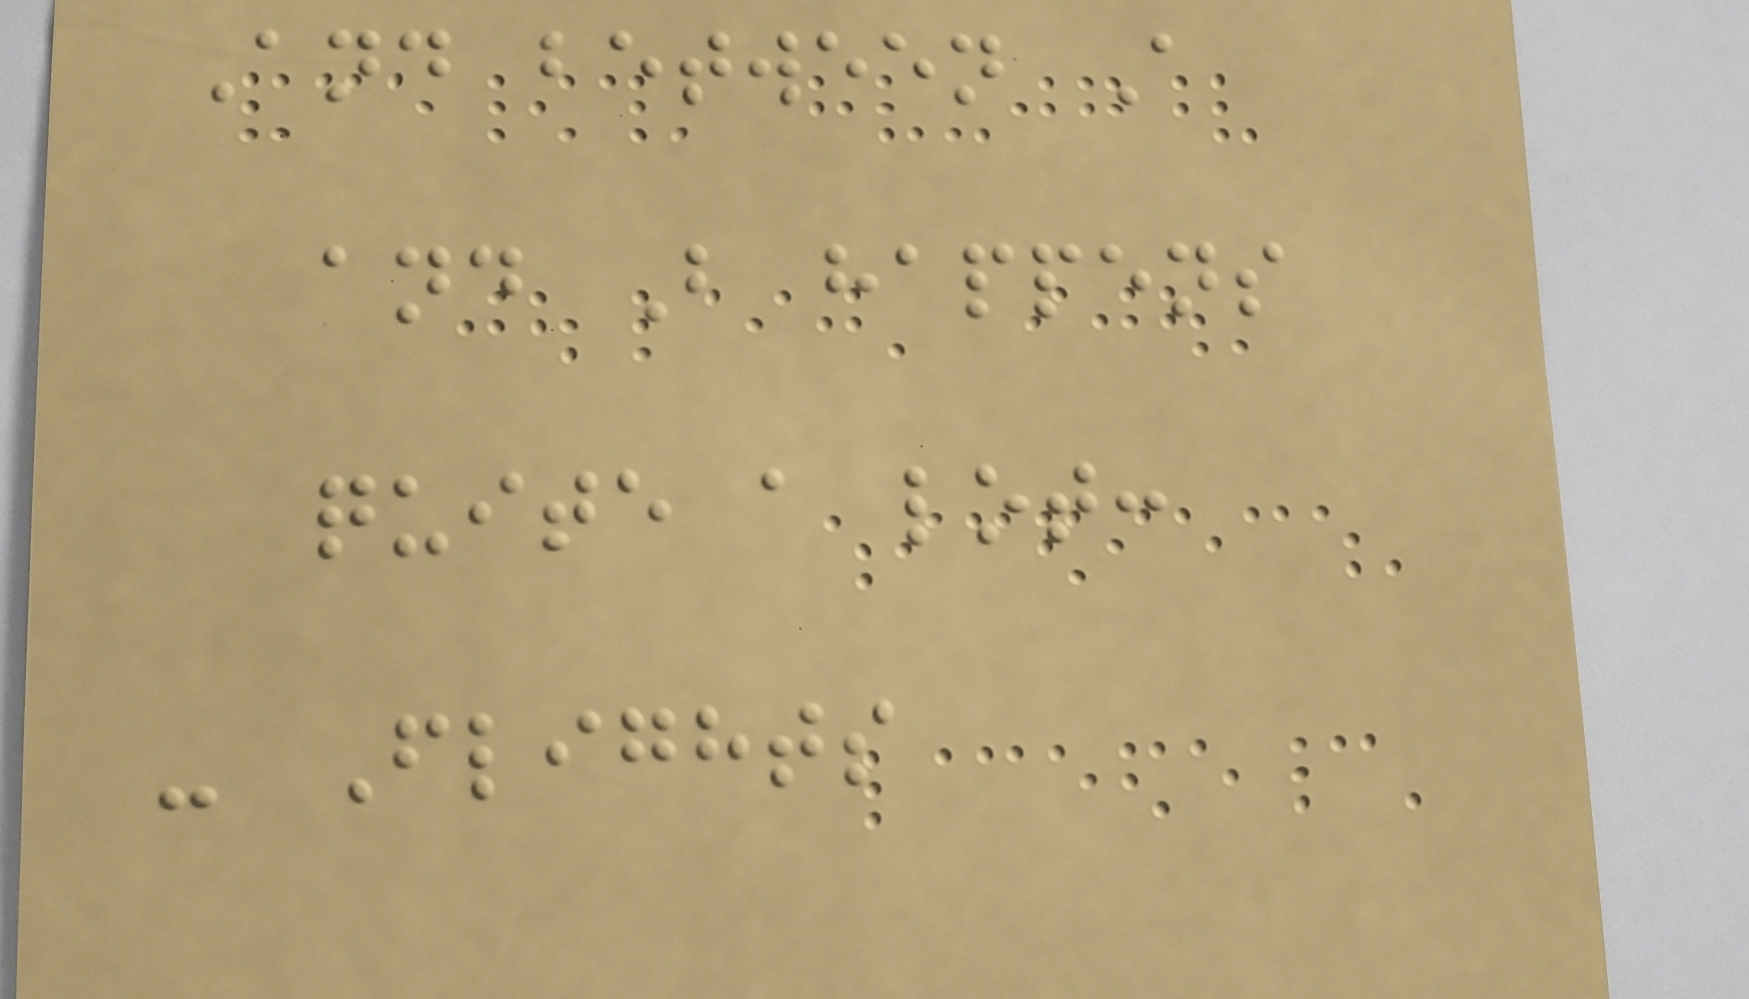And between A
and B happens
quite a lot:
- Flights
